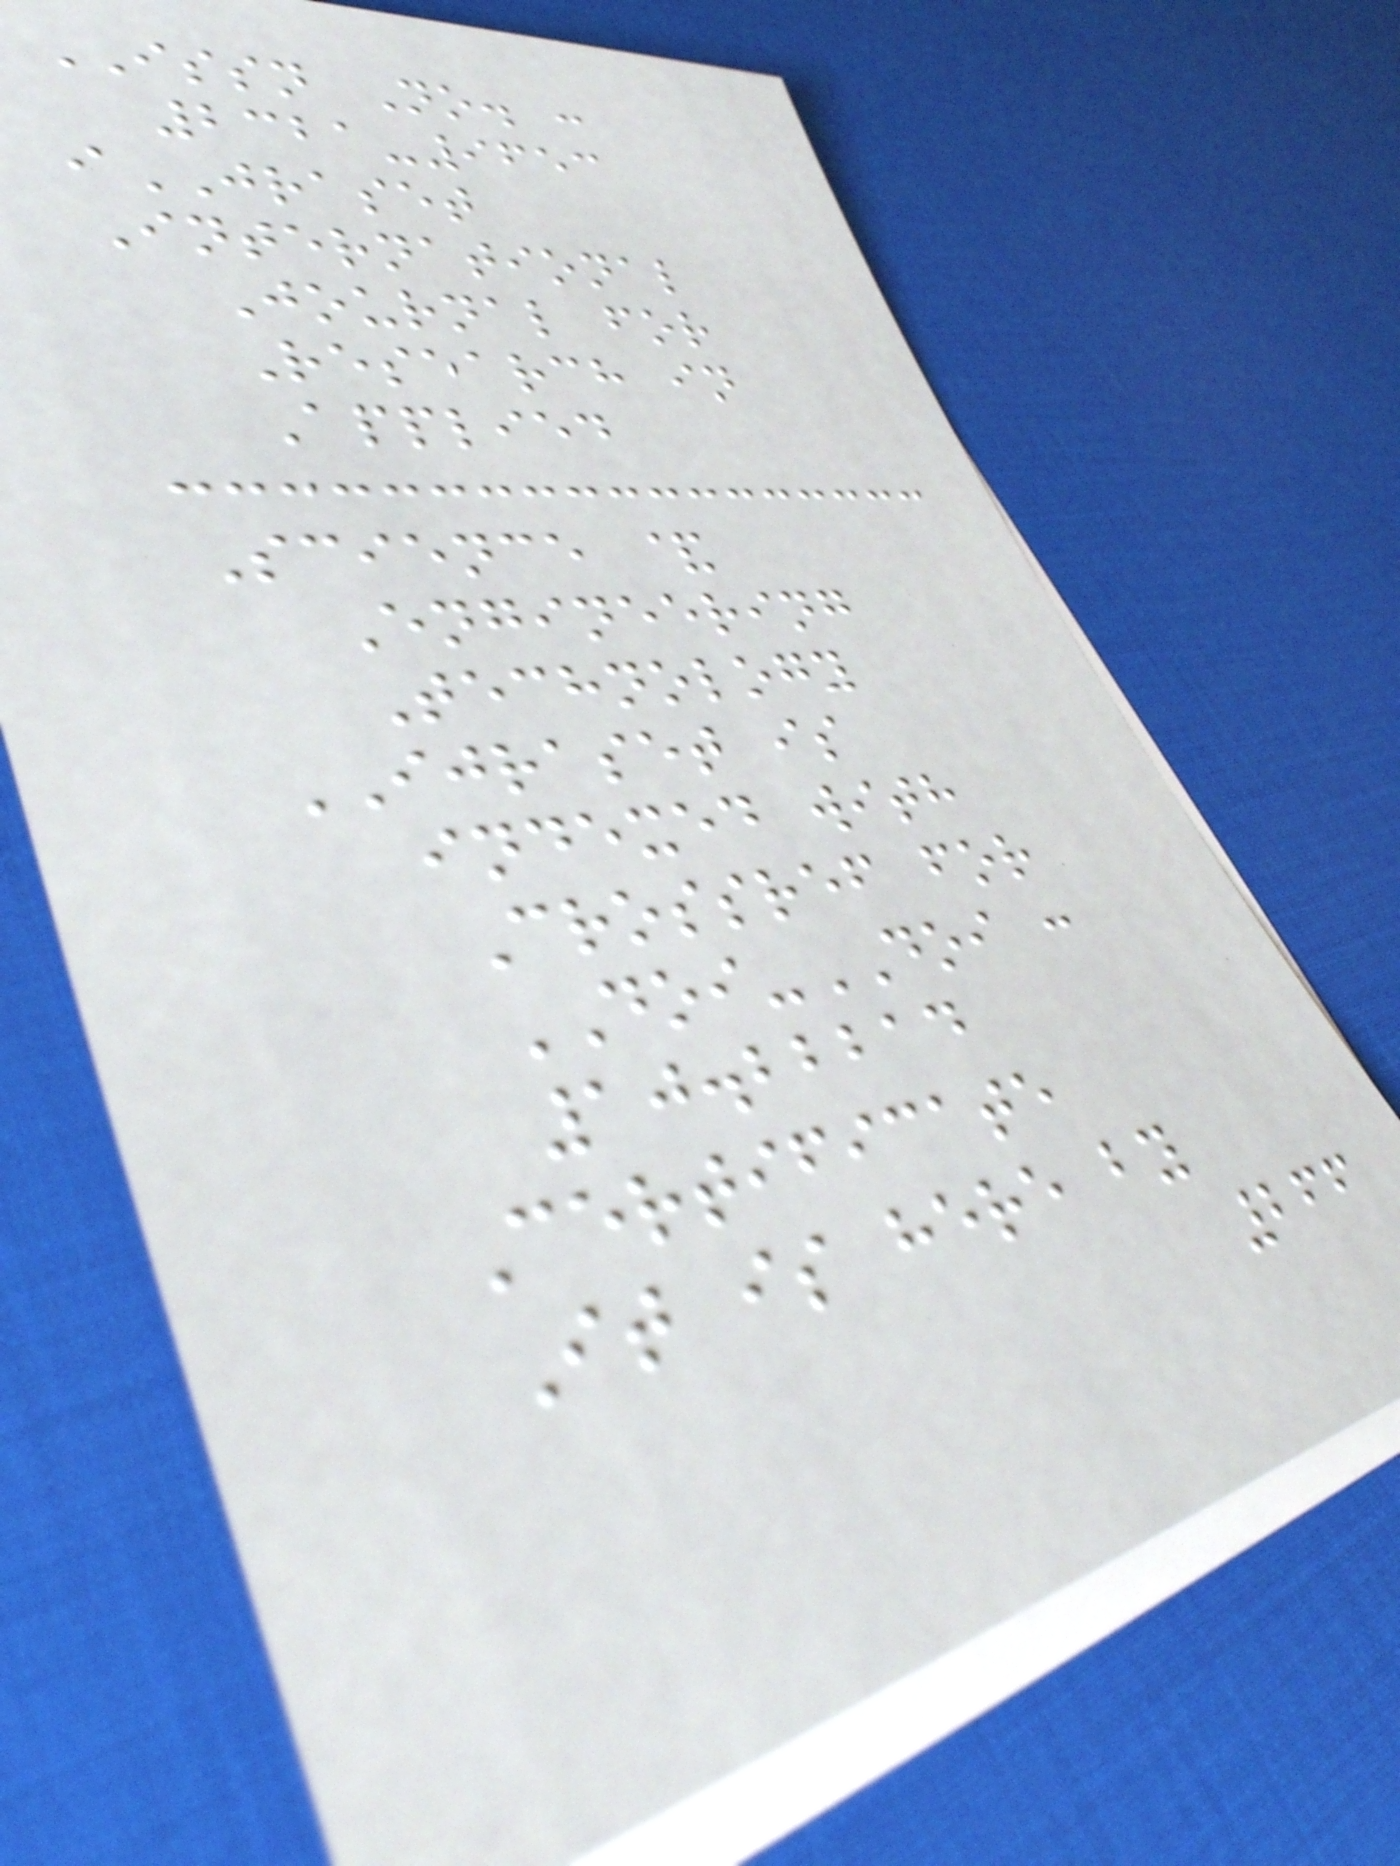ISSN No. :
2321-9653
iJRASET
International
Journal for
Research in
Applied
Science &
Engineering
Technology
IJRASET is
indexed with
Crossref for
DOI-DOI :
10.22214
Certificate
It is here by
266
